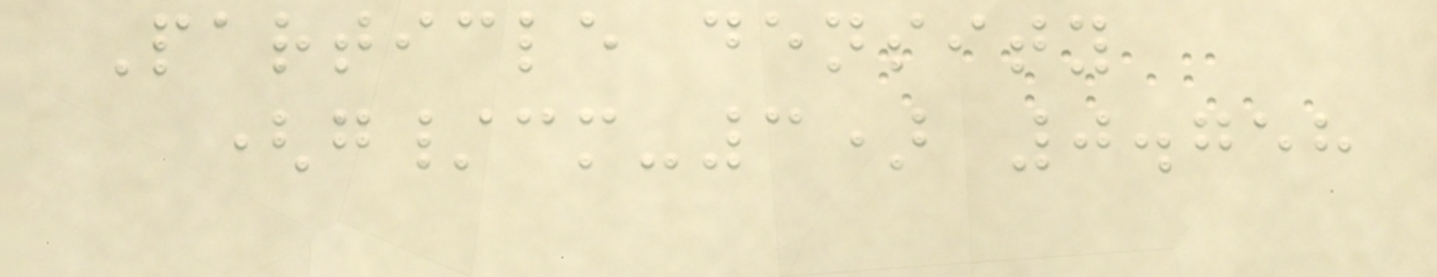Particle density
(g/cm-3) 0.758
